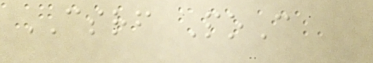CSRF PoC
